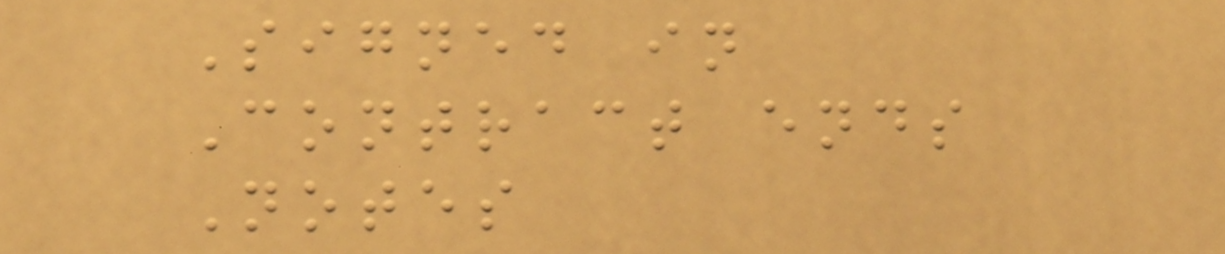Signed in
Contract ends
Notes
